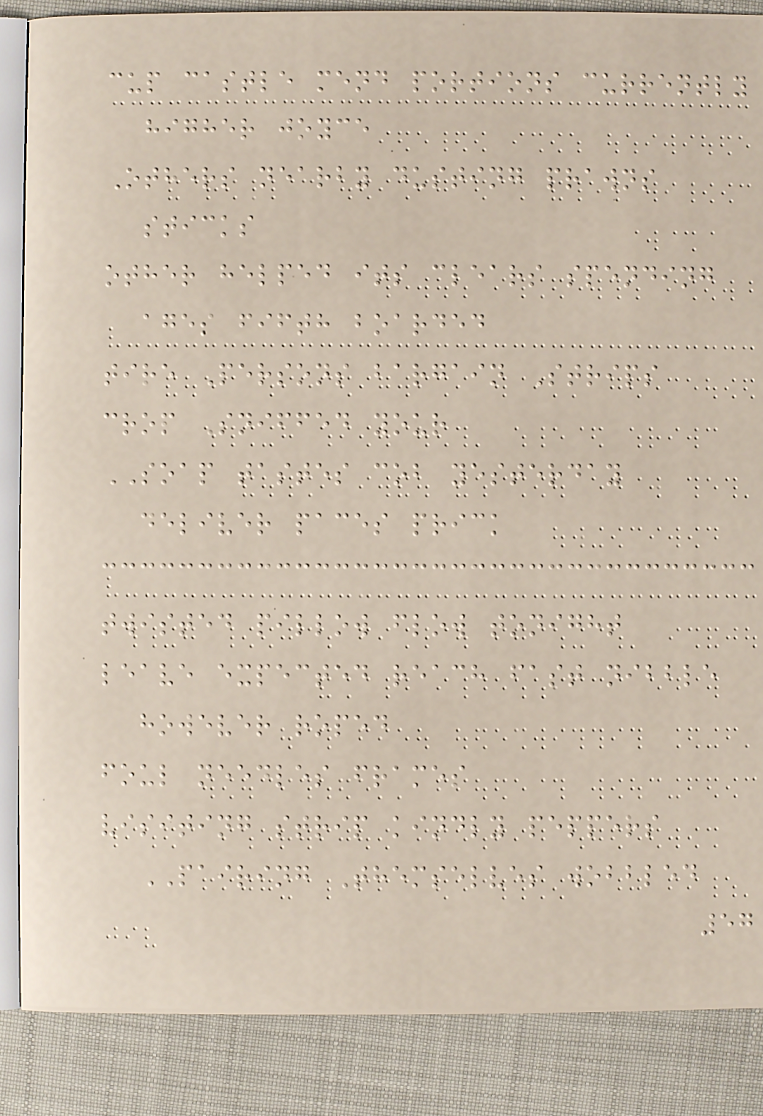cup castle mend portions currently
higher joyce
Others nearby dusting prawns
sticks
other helped its clears spending
ages fifth boarded
tire Persons bargain Strips
crop Sniffed your
SOAP tastes cob yesterday
deliver paces prick
twisted pillow flow tonight
leave expected reach fast nibble
however roped
foul needles frames
visiting strip kindly peppers
PAIRING Themselves wobbled
57
